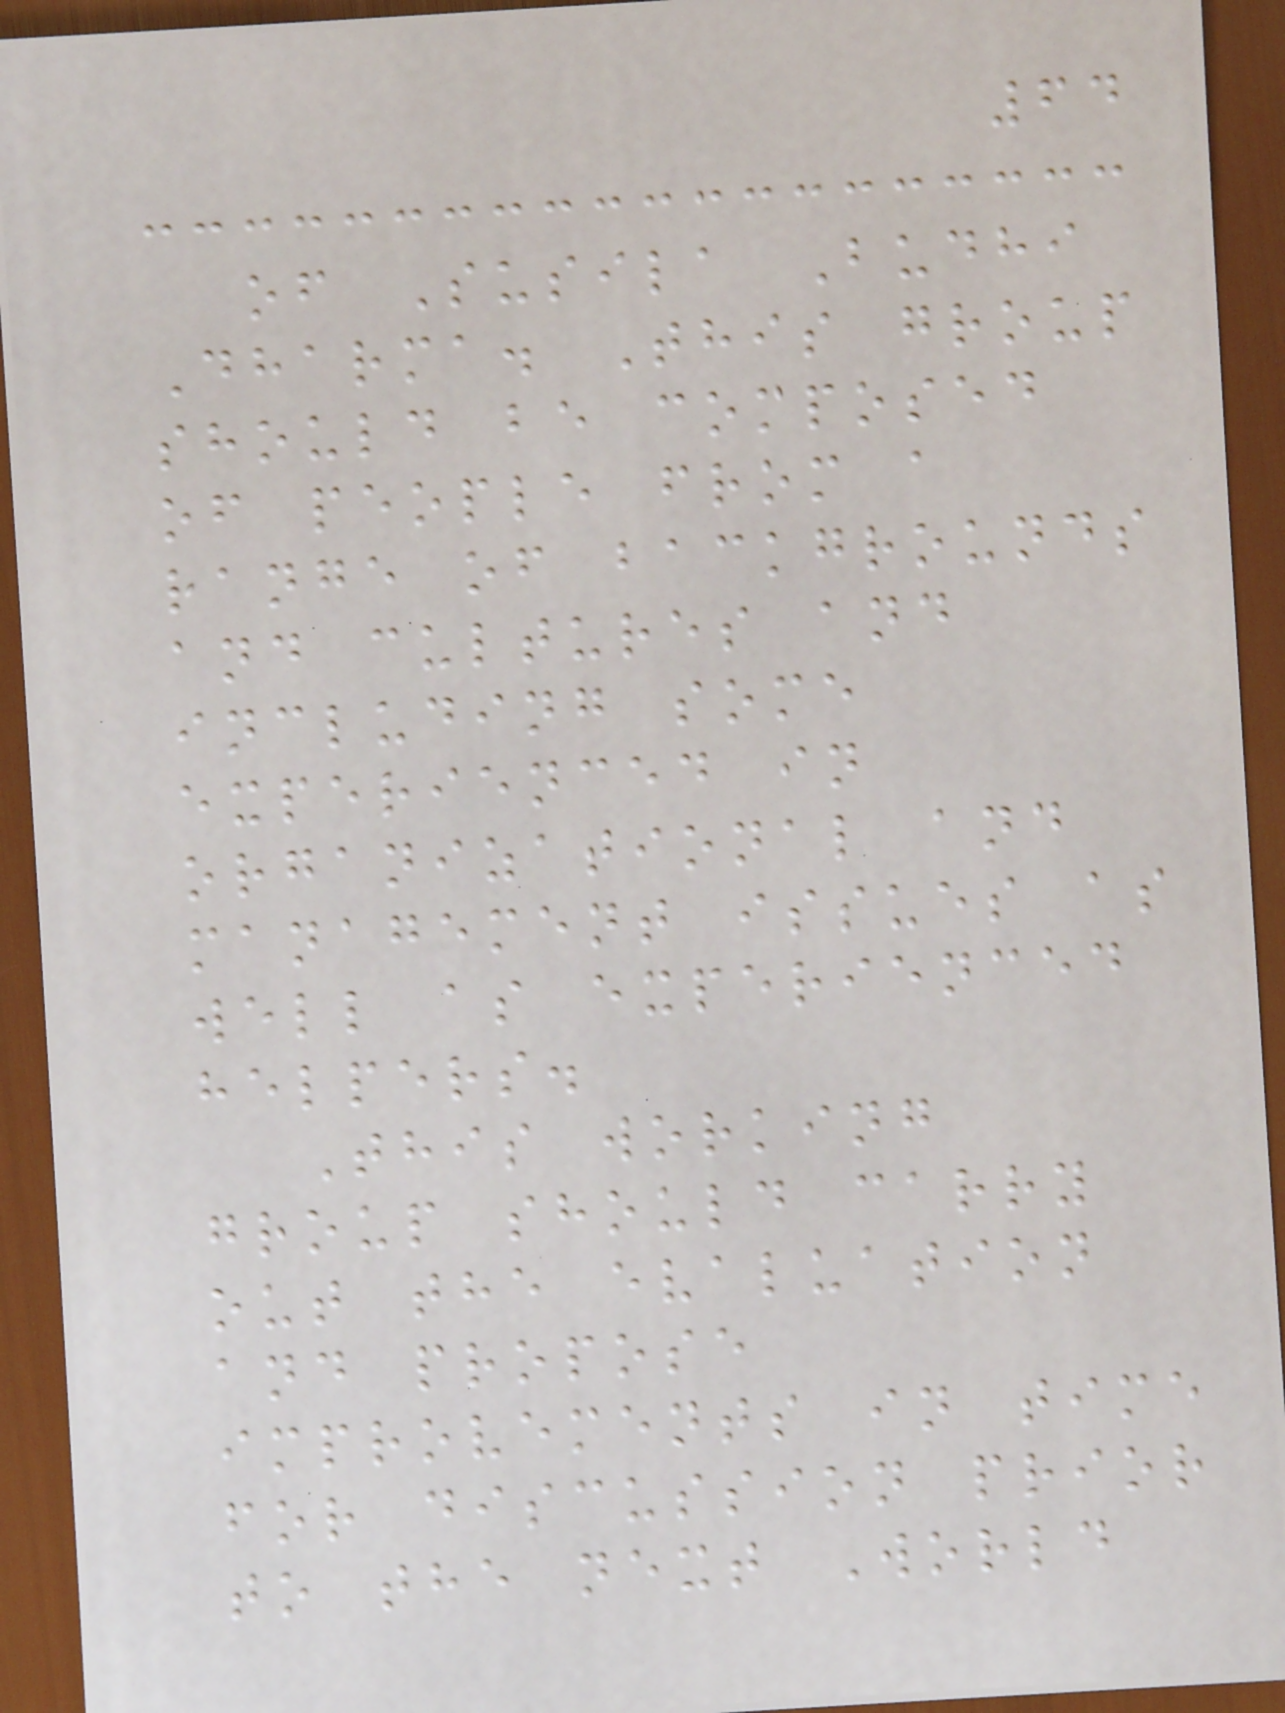64
of Susila Budhi
Dharma. This group
should be composed
of people from a
range of backgrounds
and cultures and
including some
experienced in
organizational and
management issues as
well as experienced
helpers.
This working
group should carry
out the evaluation
and propose
improvements in time
for discussion prior
to the next World
